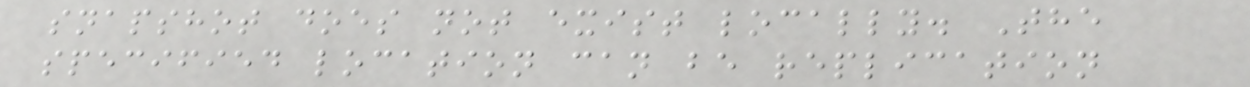snapshot does not exist locally. The
specified location can be replication
